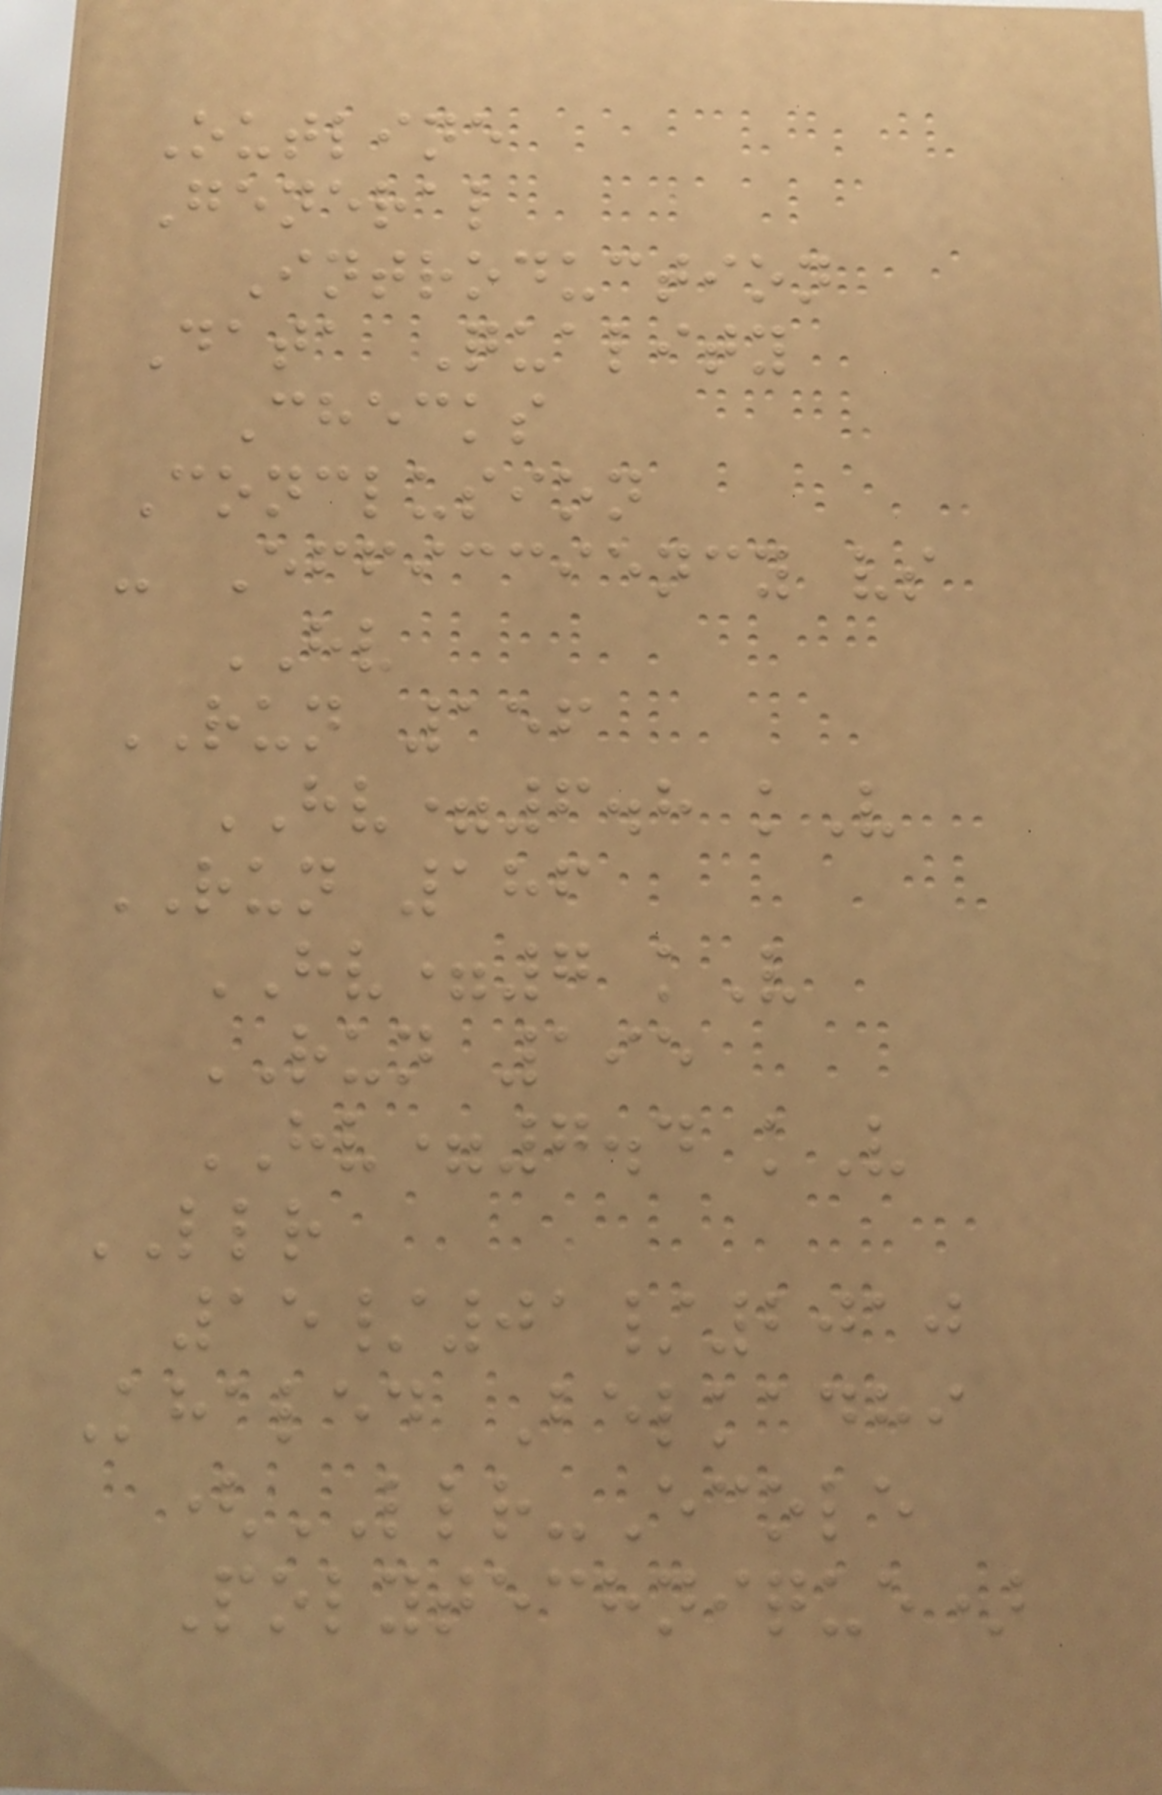Outline
General
Introduction
Data Quality
Checks
Conclusion
- Efficciency vs
HV
RUN 156
HV=6.8 kV
RUN 186
HV=7 kV
RUN 195
HV=7.4 kV
LLR
15/01/2010
Khaled Belkadhi
(LLR-Ecole
Polytechnique)
